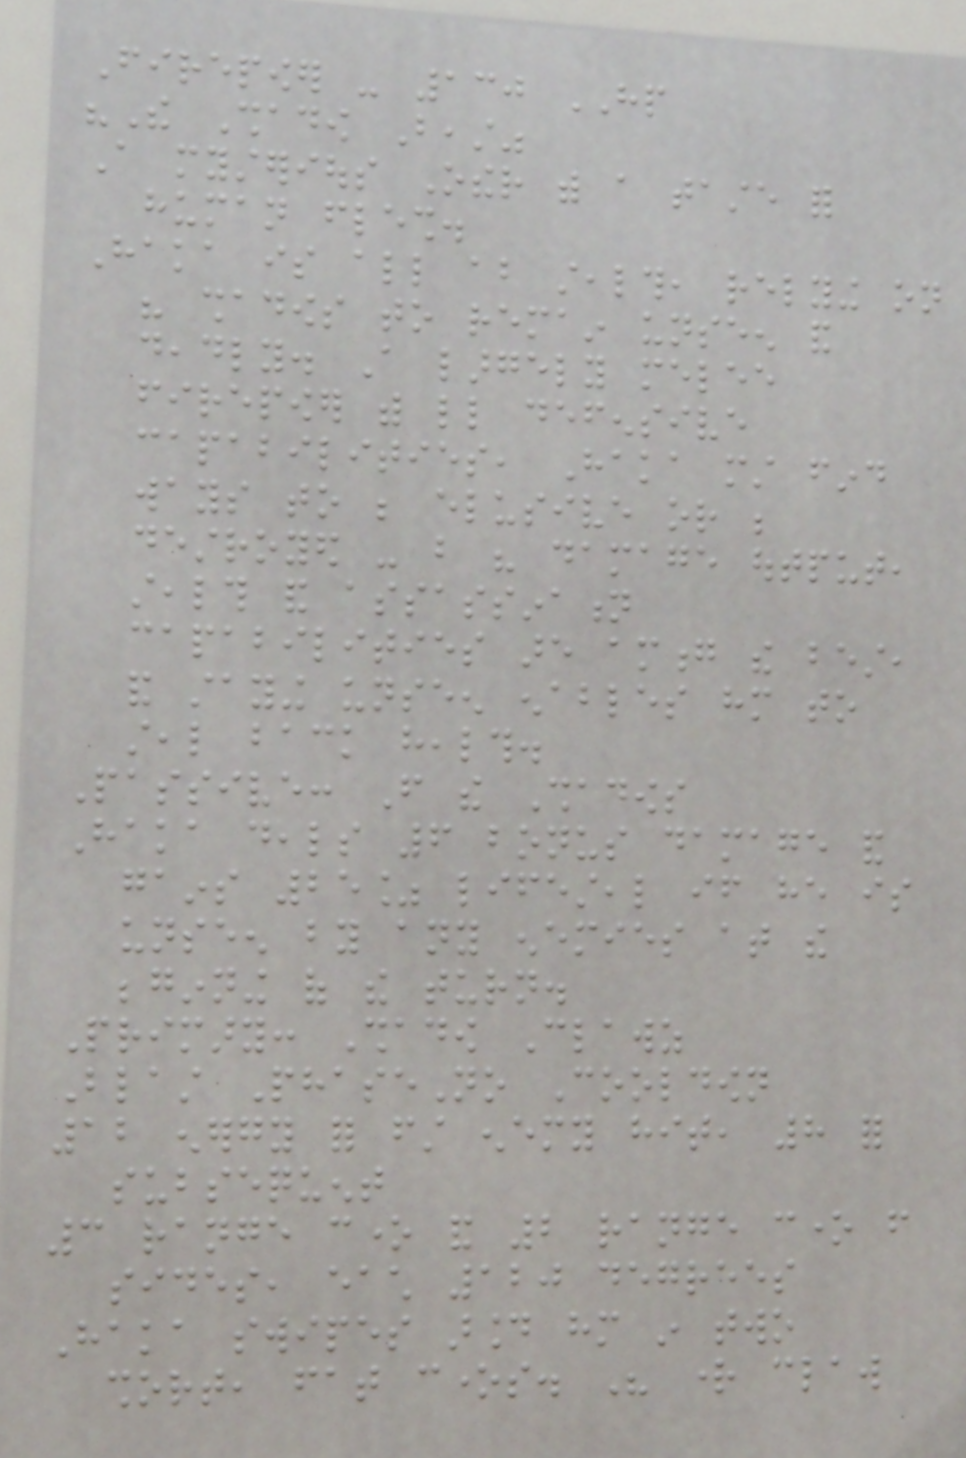Firepower - 130 HP
"The Shadow Beast"
A mysterious Other with a taste for
human flesh.
Haka is all about stealth, relying on
his shadows to remain unseen and
deadly. A largely melee
firepower with little defensive
capabilities, Haka must find
ways to be elusive or be
destroyed - but his damage output,
stealth and assassination
capabilities are among the best,
and staying unseen enables him to
steal back health.
Passive: From the Shadows
Haka deals 6 bonus damage and
gains 25% lifesteal if he is
unseen by any enemies at the
beginning of the turn.
Primary: Shadow Clawz
Blast PhaseNo Cooldown
12 energy for first enemy hit, 8 for
subsequent
3 range cone and 2 range cone from
sides, each 120 degrees
Haka swipes around him in two
short, fat cones. His right claw
